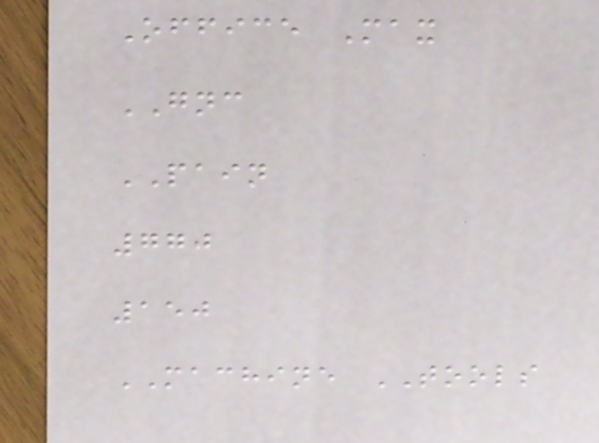Office Max
GNC
PAIN
770
150
MACHINE TOOLS
